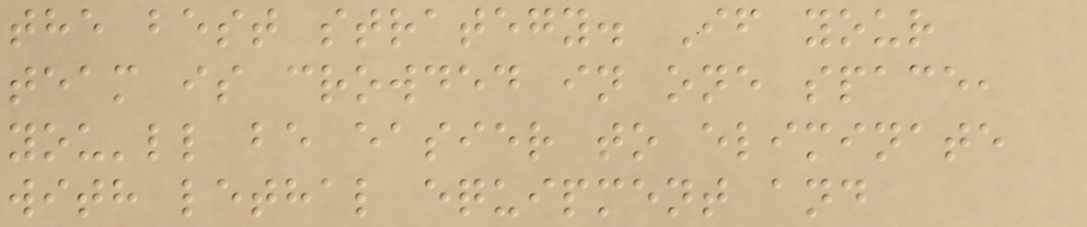the best strategy. If your
team is crowded in one space,
you'll be easier to eliminate
with lethal equipment and
